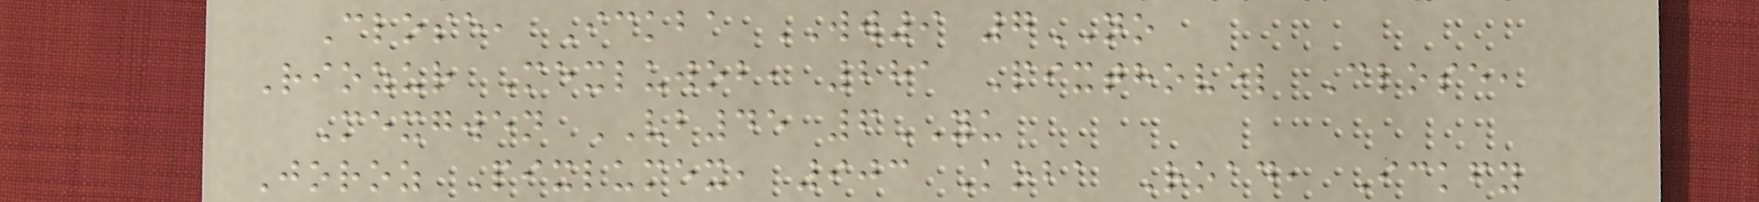Close, Ickba WW9 7NO
Riozur Mexluwob, 281 Pixthovel Close,
Mexgwen VB45 6YU
Joroz Pixlumex, 903 Koba Road, Ickfy
